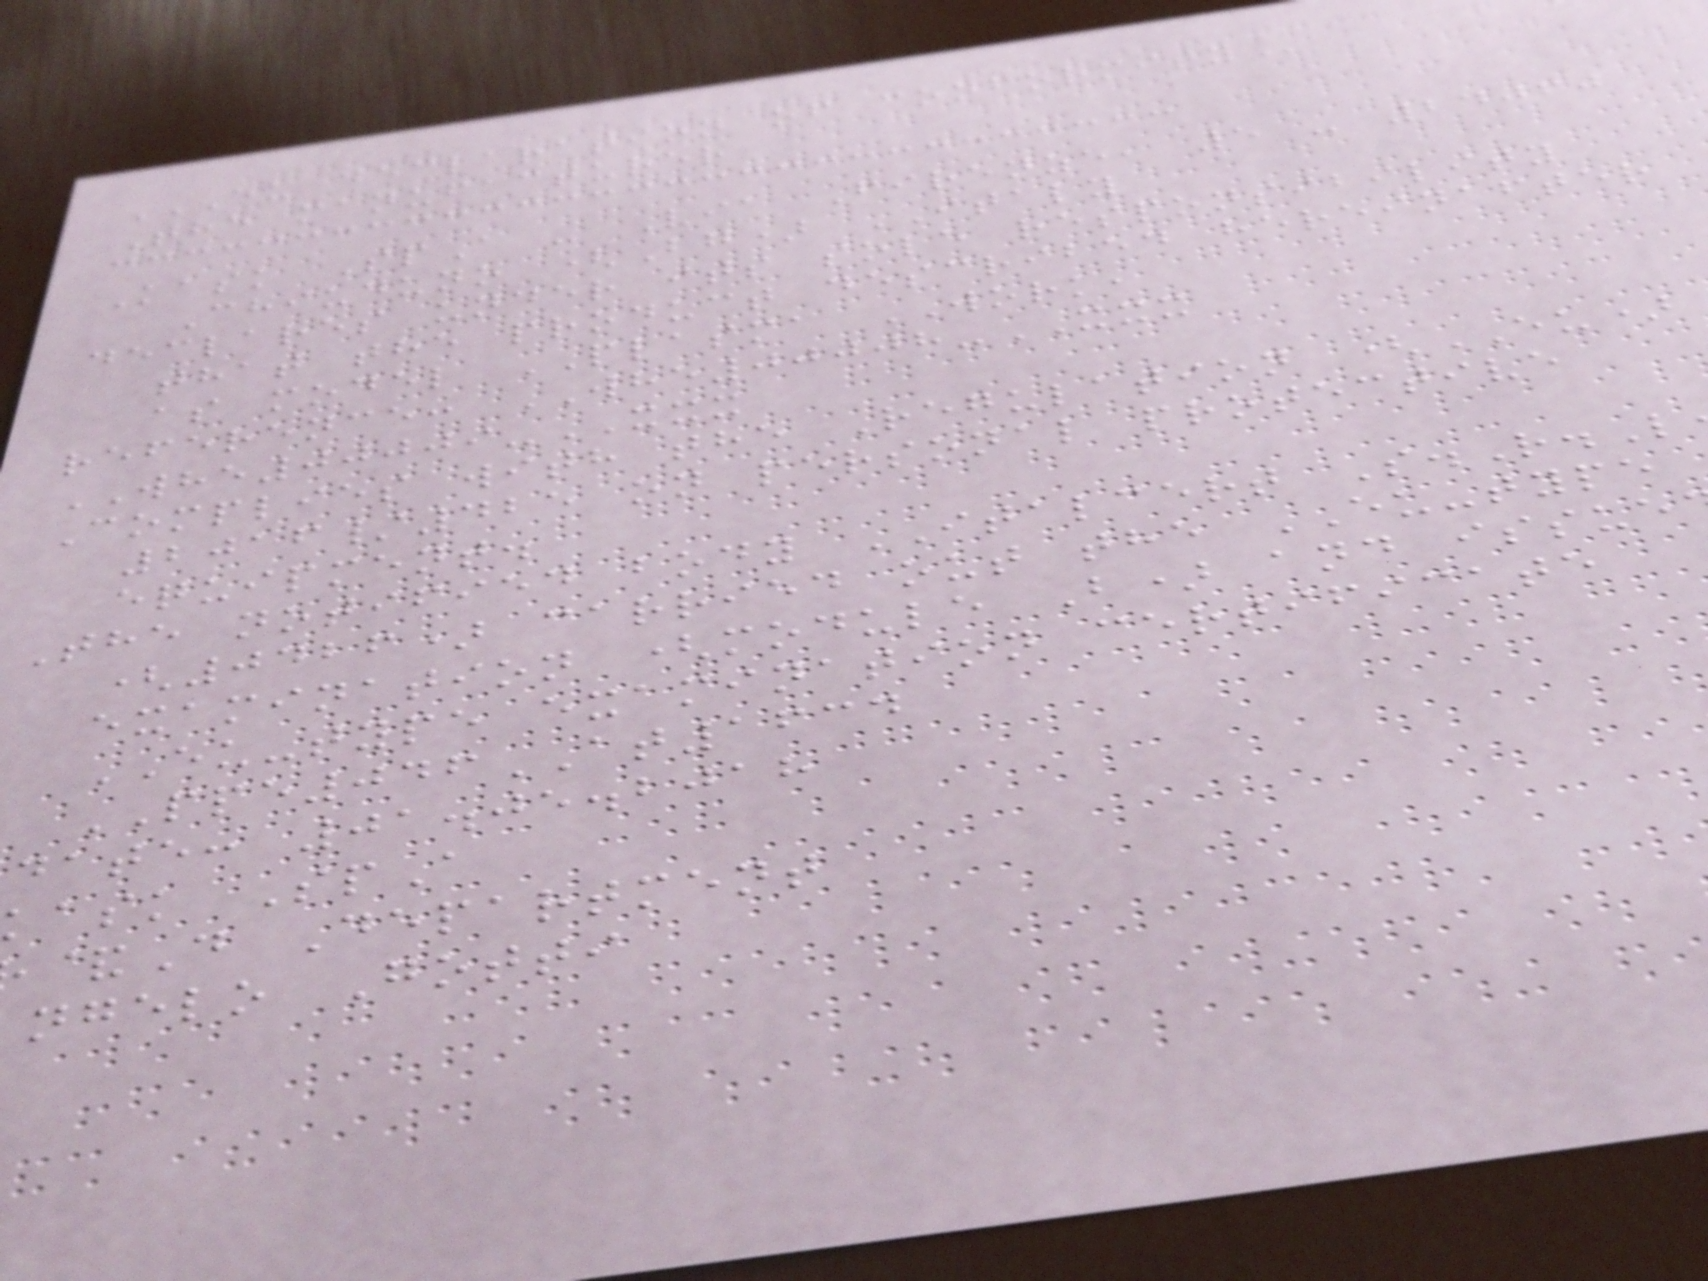EU DECLARATION OF CONFORMITY
The manufacturer
Kask SpA - Via Firenze, 5 - 24060
Chiuduno (Bg) ITALY
declares under its sole responsibility
that the product described hereinafter
as model PLASMA WORK,
reference: WHE00008-XXX
WHE00009-XXX
Complies with the Regulation (EU)
2016/425 on personal protective
equipment.
The notified body ITALCERT S.R.L
(0426) carried out the EU-type
examination (module B) and issue
EU-type examination certificate
PPE046AT1634
date: 01.05.2018
kask SpA
&D Department
ngelo Gotti
